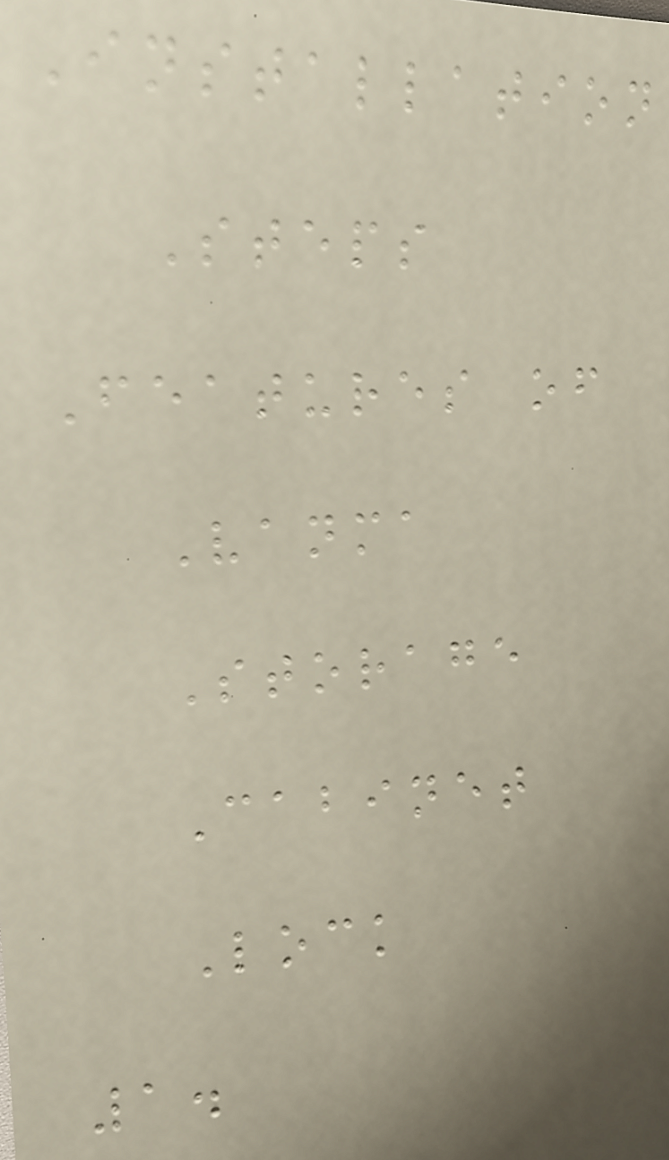Installation
Steps
Features of
Vanma
Storage
Cabinet
Lock
1.
